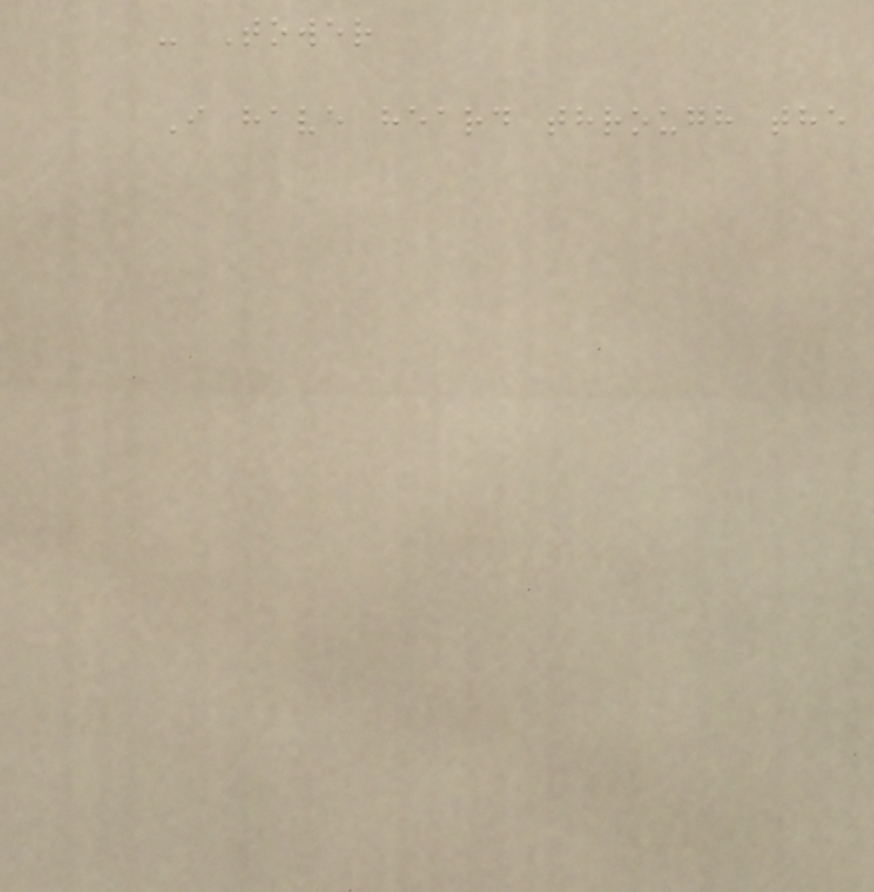- Tower
I have heard through the
